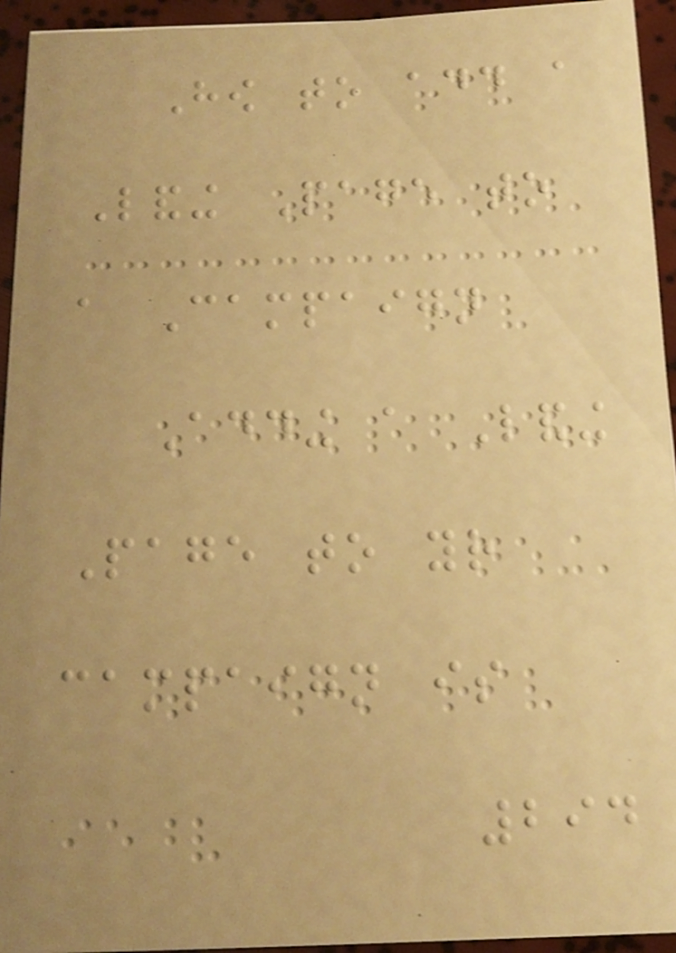How to add a
Landing Page to
a Campaign
Adding a Landing
Page to your
campaign is
294
